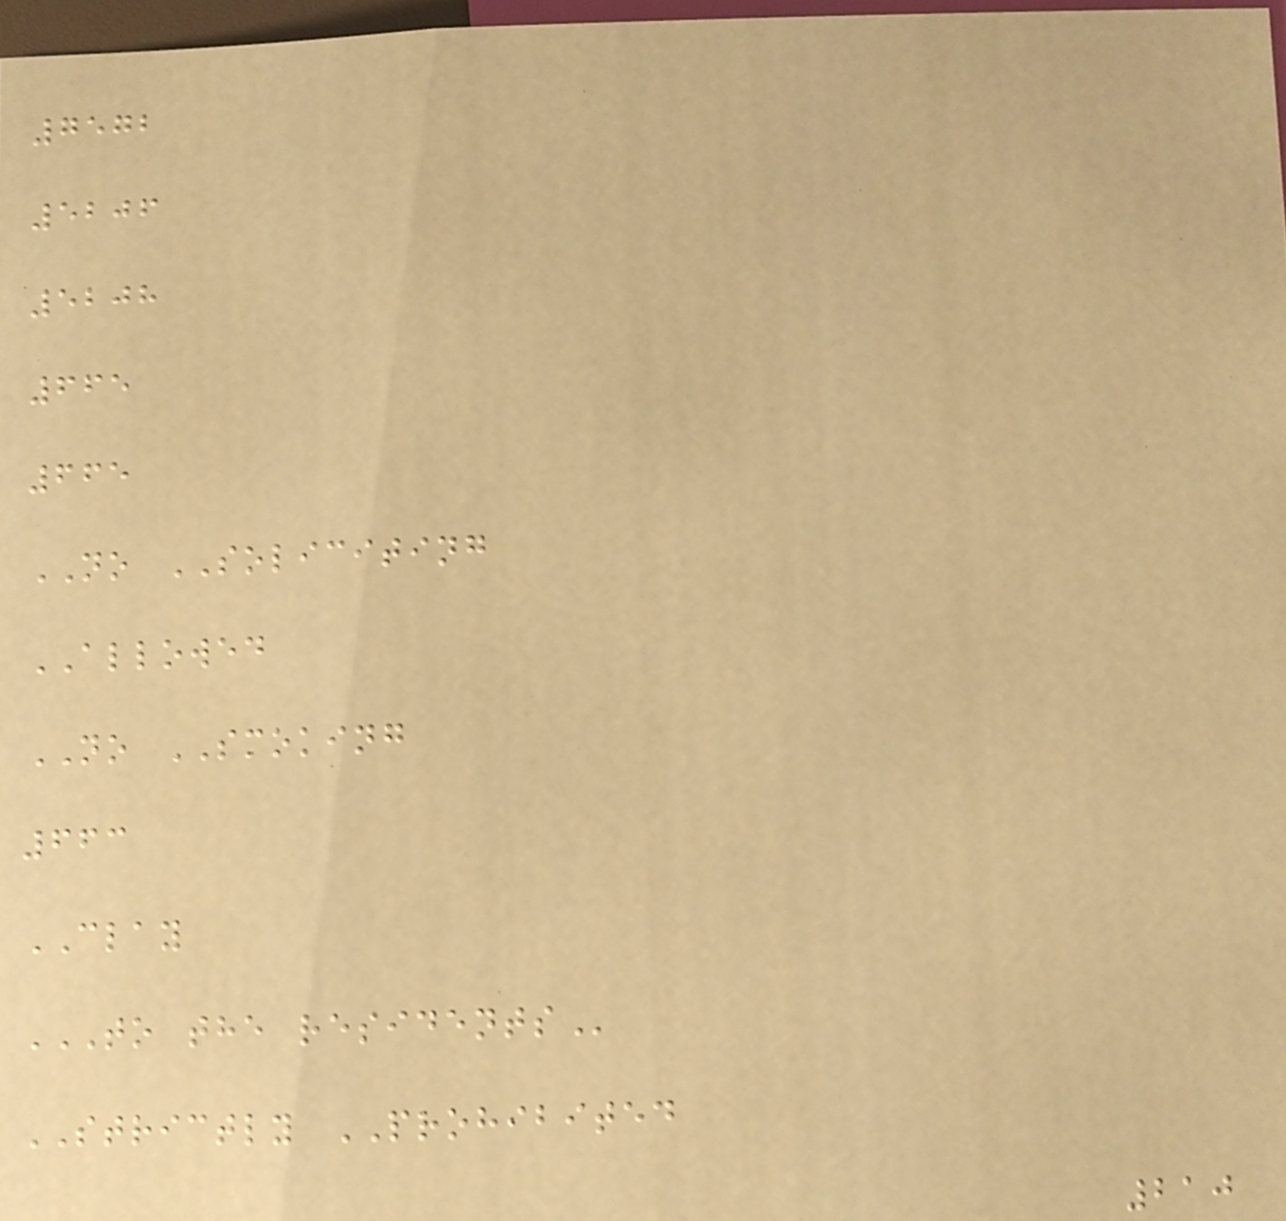7572
5206
5208
665
665
NO SOLICITING
ALLOWED
NO SMOKING
663
CLAY
TO THE RESIDENTS
STRICTLY PROHIBITED
210
